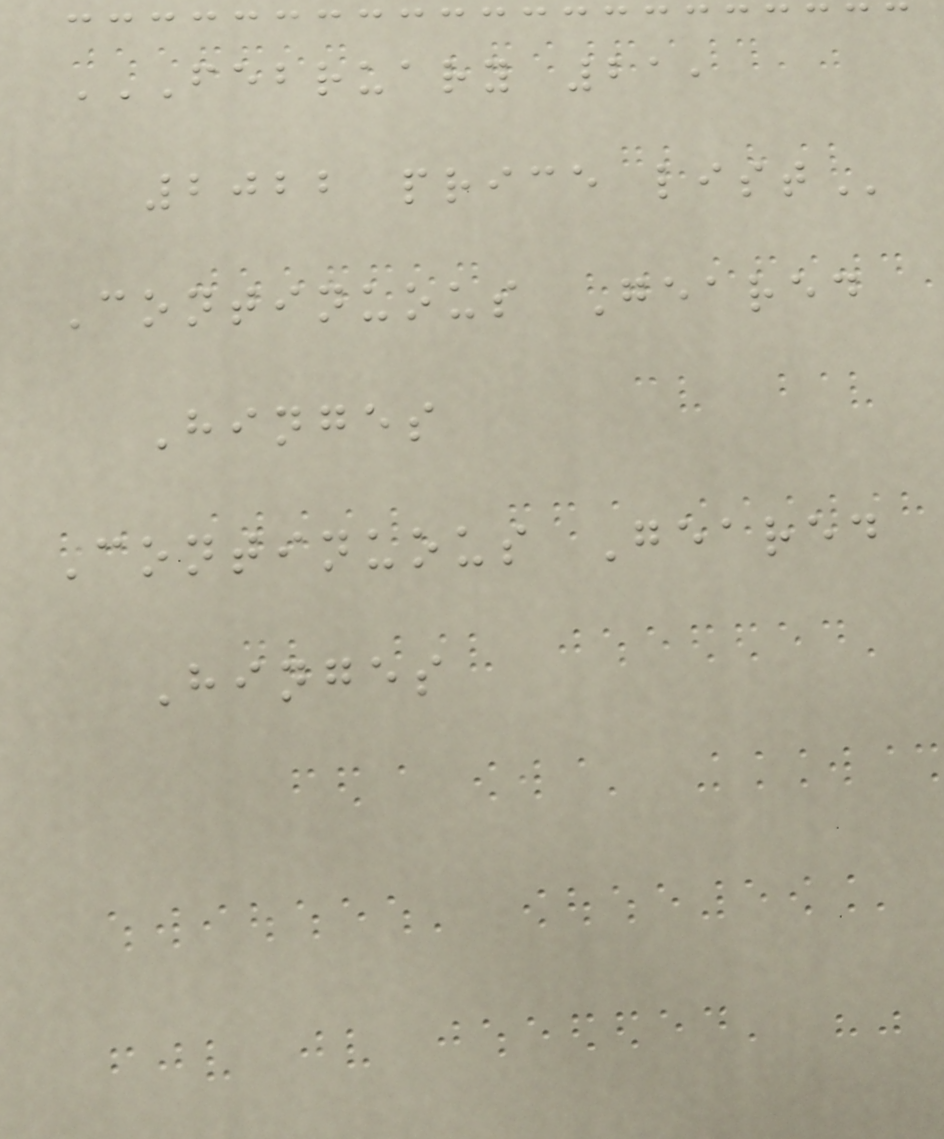FEBRUARY 21,
2022 PRICE LIST
Continuous Geared
Hinges
Continuous Geared
Hinges
